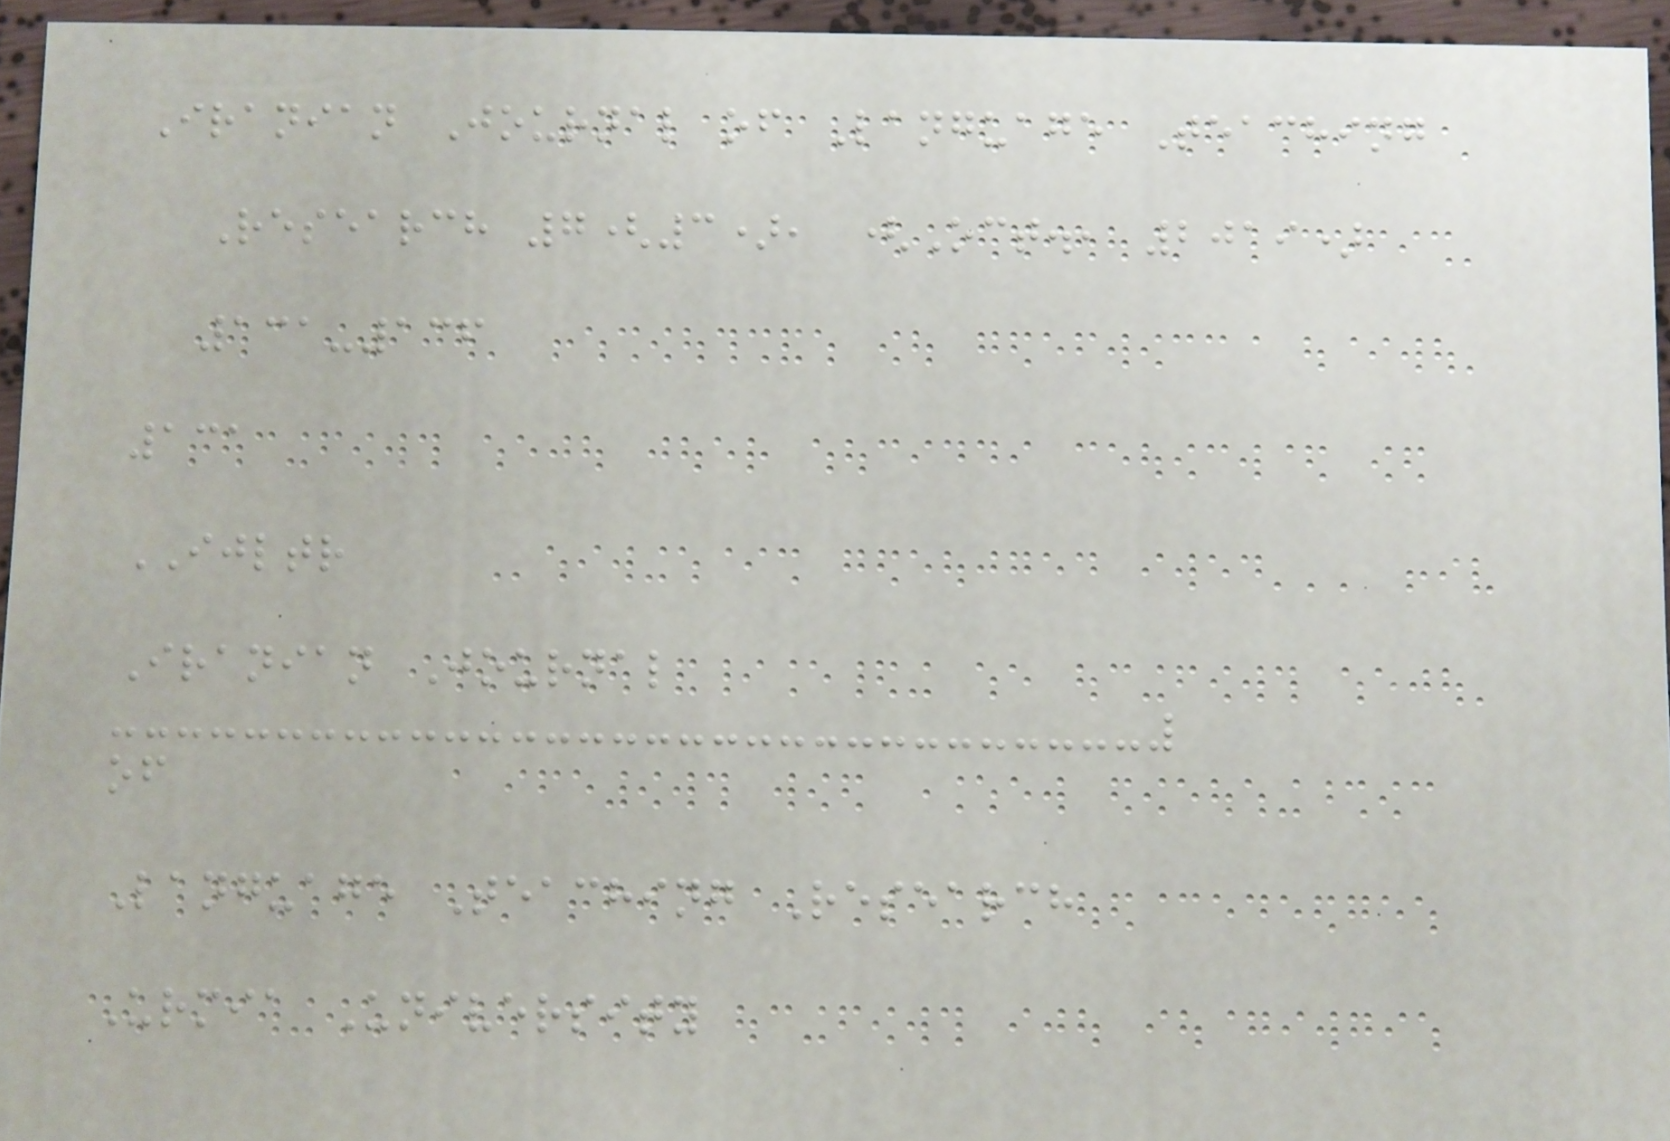Iranian Journal of Language Teaching
Research 7(3), (Oct., 2019)
131-136
131
IJLTR
Iranian Journal
of
Language Teaching Research
Urmia University
